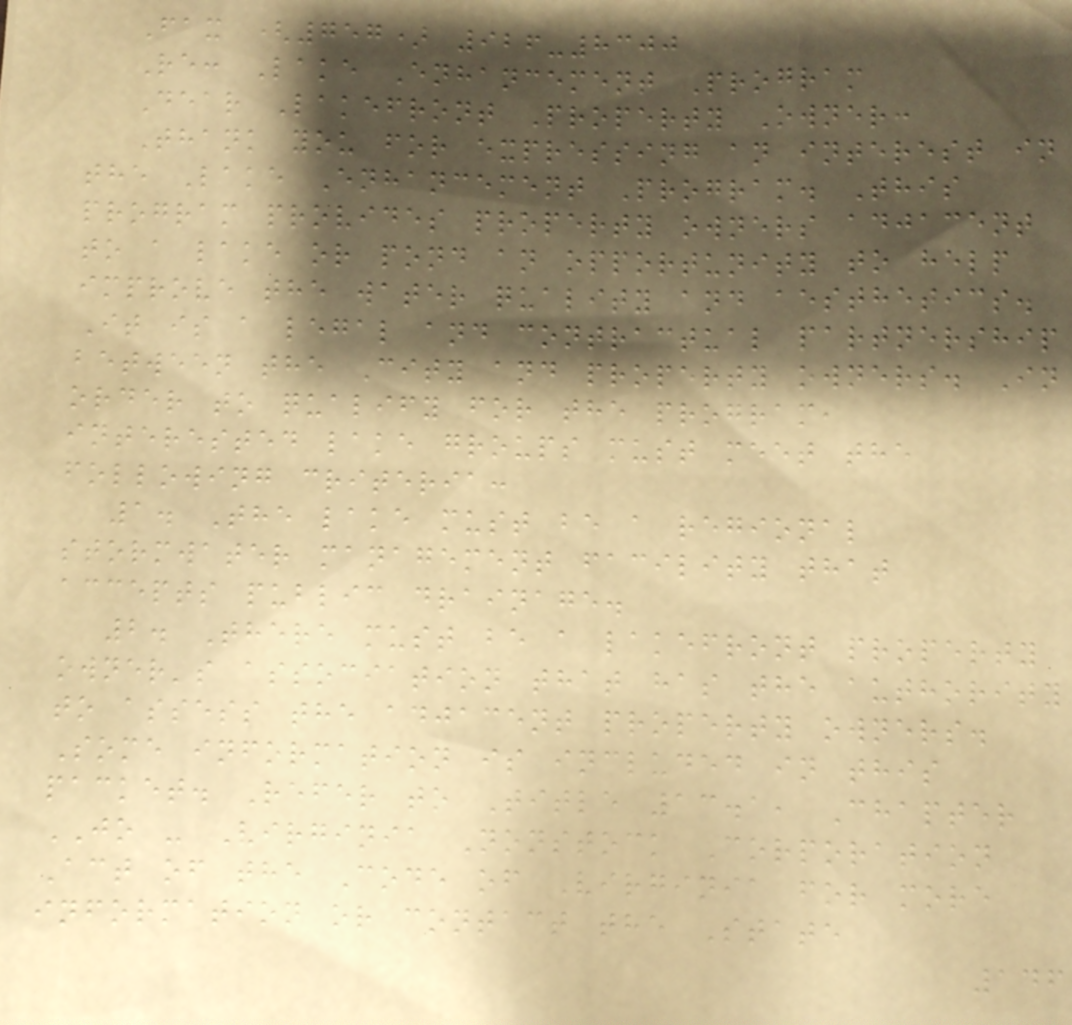Fax (757) 926-8300
Re: Lake Enhancement Program
Dear Lakefront Property Owner:
Thank you for expressing an interest in
the Lake Enhancement Program. This
program provides property owners adjacent
to a lake or pond an opportunity to help
improve the water quality and aesthetics.
It is a legal and contractual partnership
between the City and property owners. In
order to qualify for the program,
interested lake groups must meet the
following criteria:
1. The lake must be a regional
stormwater management facility that
accepts public drainage.
2. There must be a lakefront property
owner's association that has the authority
to assess the adjacent property owners.
Some information is included in this
packet. Refer to Title 13.1, Chapter
JO - Virginia Nonstock Corporation
Act of the Code of Virginia for more
information or contact the State
146
